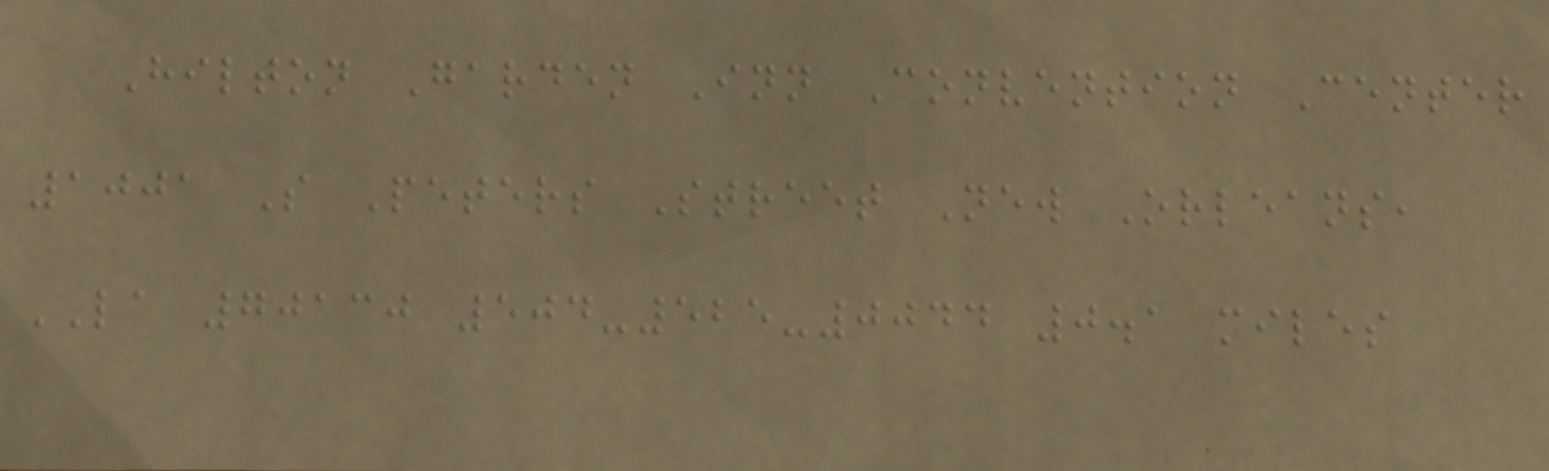Hilton Garden Inn Convention Center
1001 S Peters Street New Orleans,
LA 70130 504-525-0044 0.1 miles
